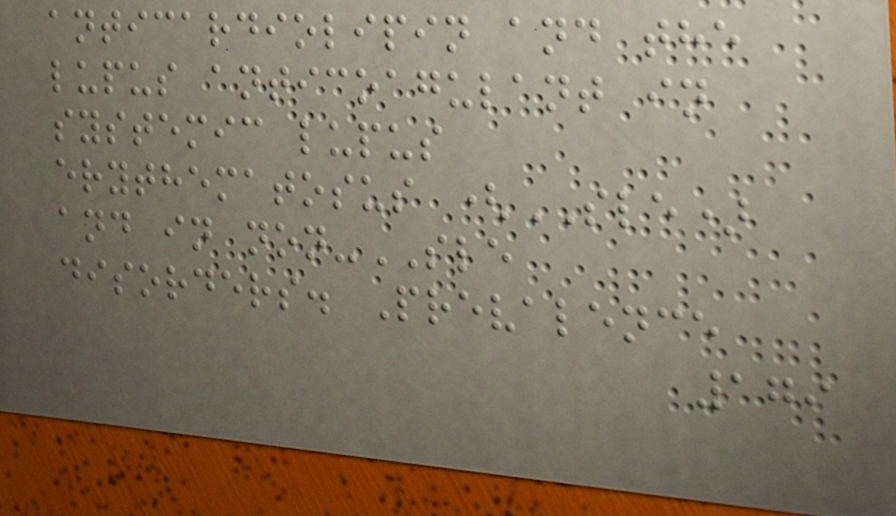anticardiolipin and the
lupus anticoagulant in
systemic lupus
erythematosus (SLE)
and in non-SLE
disorders. Prevalence
179
